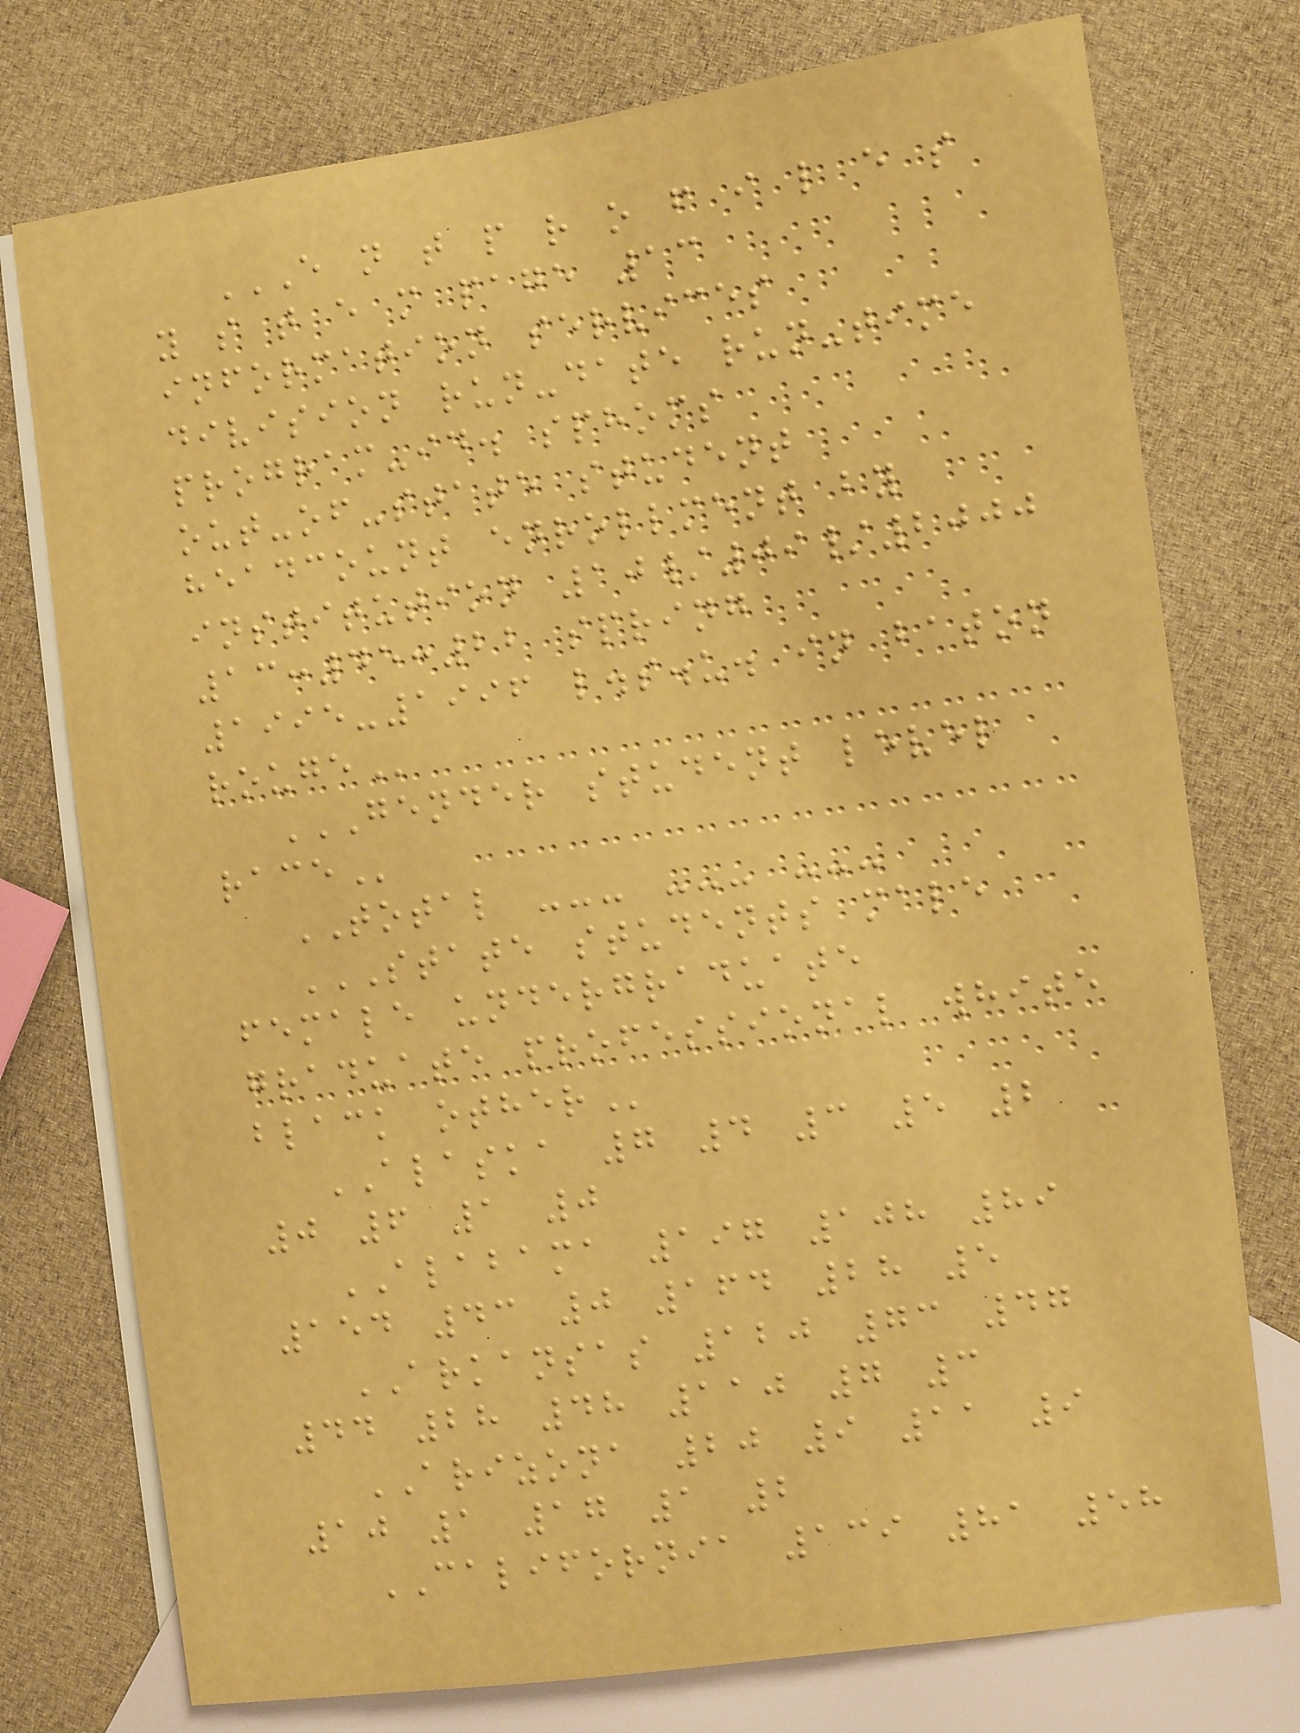E N T P R O F I L E S
Y S T E M PAGE 13
INFORMATION SERVICES
DIVISION RUN-DATE RUN-TIME
PROGRAM-ID. SPHOMS
OUT-OF-STATE STUDENT
HEADCOUNT ENROLLMENT BY
INSTITUTION 10/09/2000
13:45:22 SPRING
1995-1996 L.S.U. IN BATON
ROUGE
GENDER STUDENT LEVEL
RACE
TOTAL --- --- ---
STATE STUDENTS MALE
FEMALE UNDERGRADUATE
GRADUATE PROFESSIONAL WHITE
BLACK OTHER
ALASKA 7 4 3 5 2
0 6 1 0
ALABAMA 197 108 89
154 43 0 164 28 5
ARKANSAS 120 73 47
44 28 48 110 7 3
ARIZONA 20 9 11 9
10 1 17 1 2
CALIFORNIA 139 81 58
